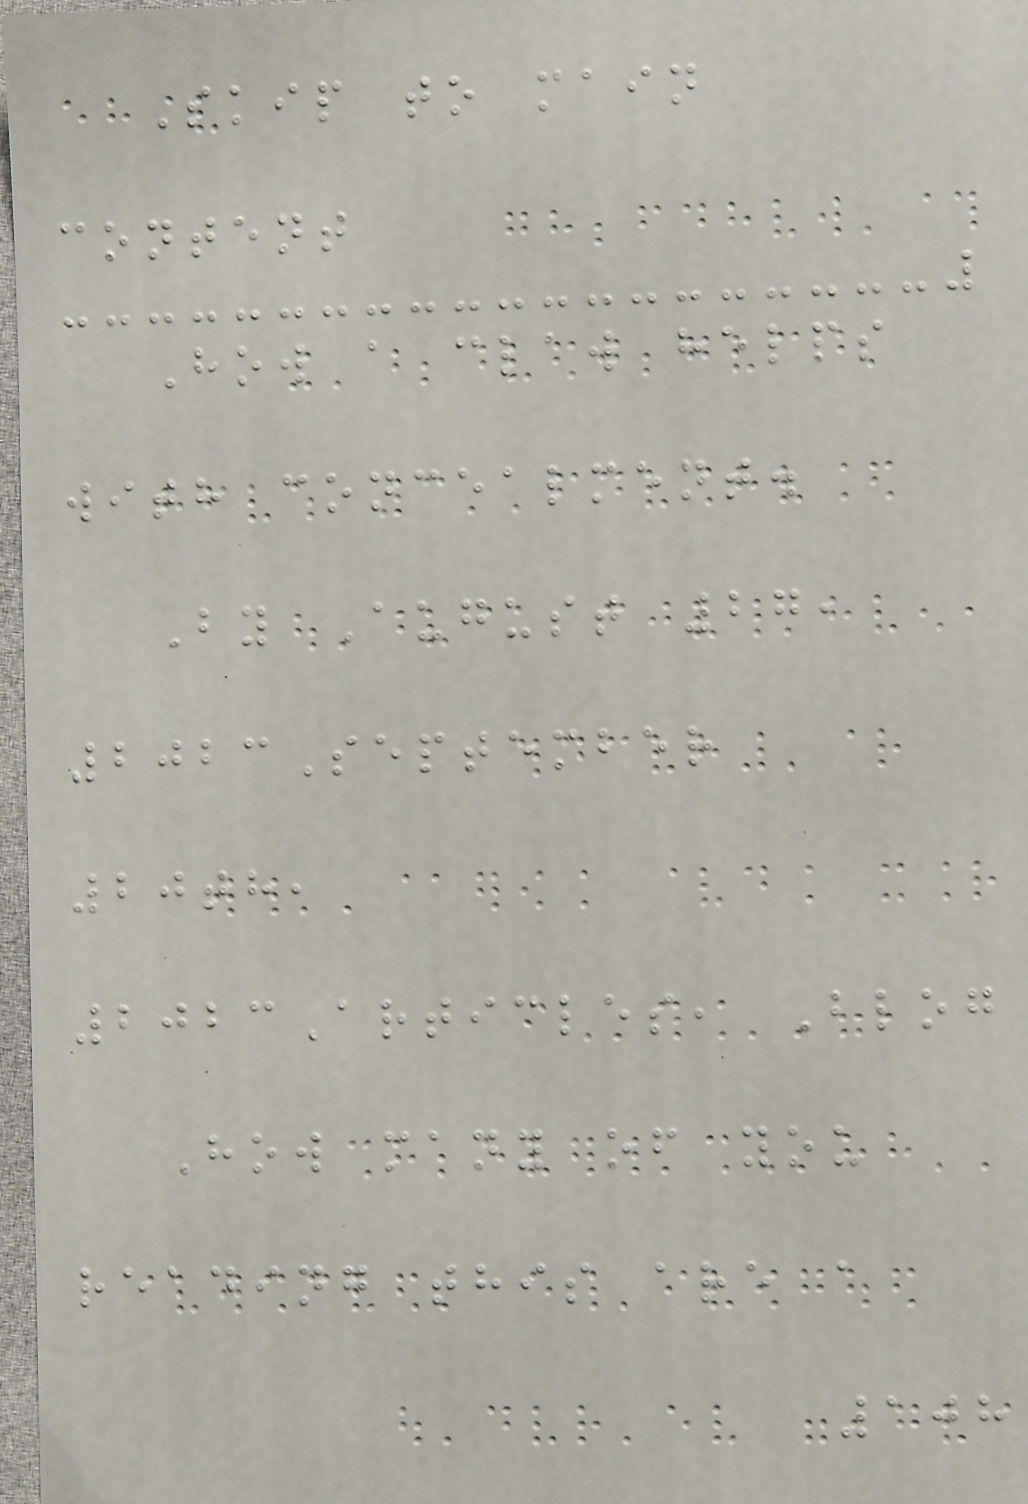Skip to main
content
How a claw helps
with concealment.
By August 27,
2023September
20th,
2023Articles, Blog
How many of you
reading this are a
108
